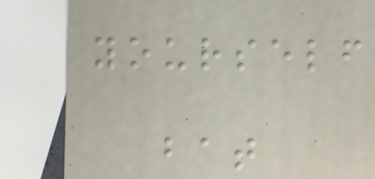yourself
bat
